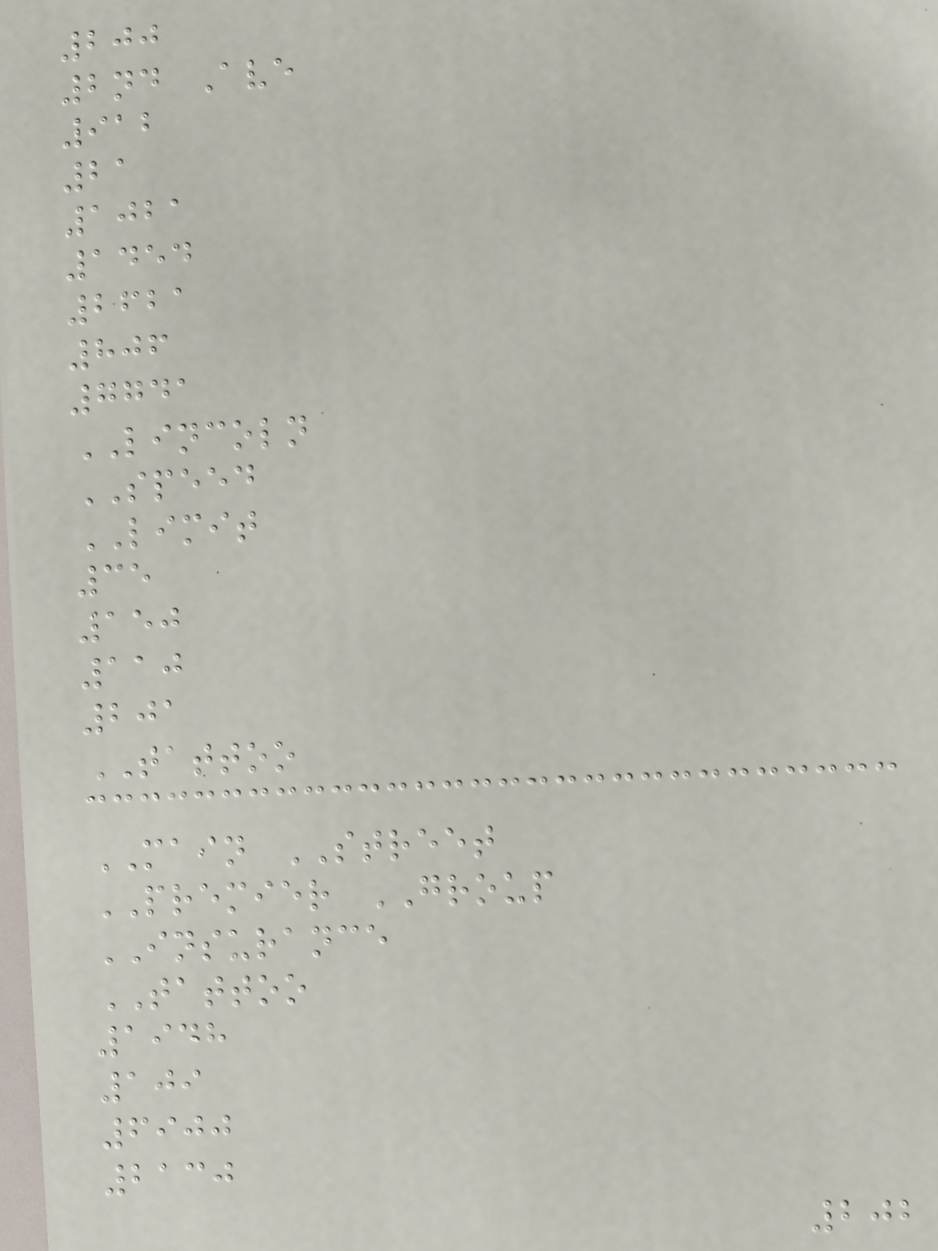200
2nd Ave
912
21
1021
1454
2621
806
7741
LINCOLN
SPEED
LIMIT
35
150
110
201
TATTOO
MAIN STREET
PREMIER GROUP
INSURANCE
TATTOO
1948
109
6900
2130
202
